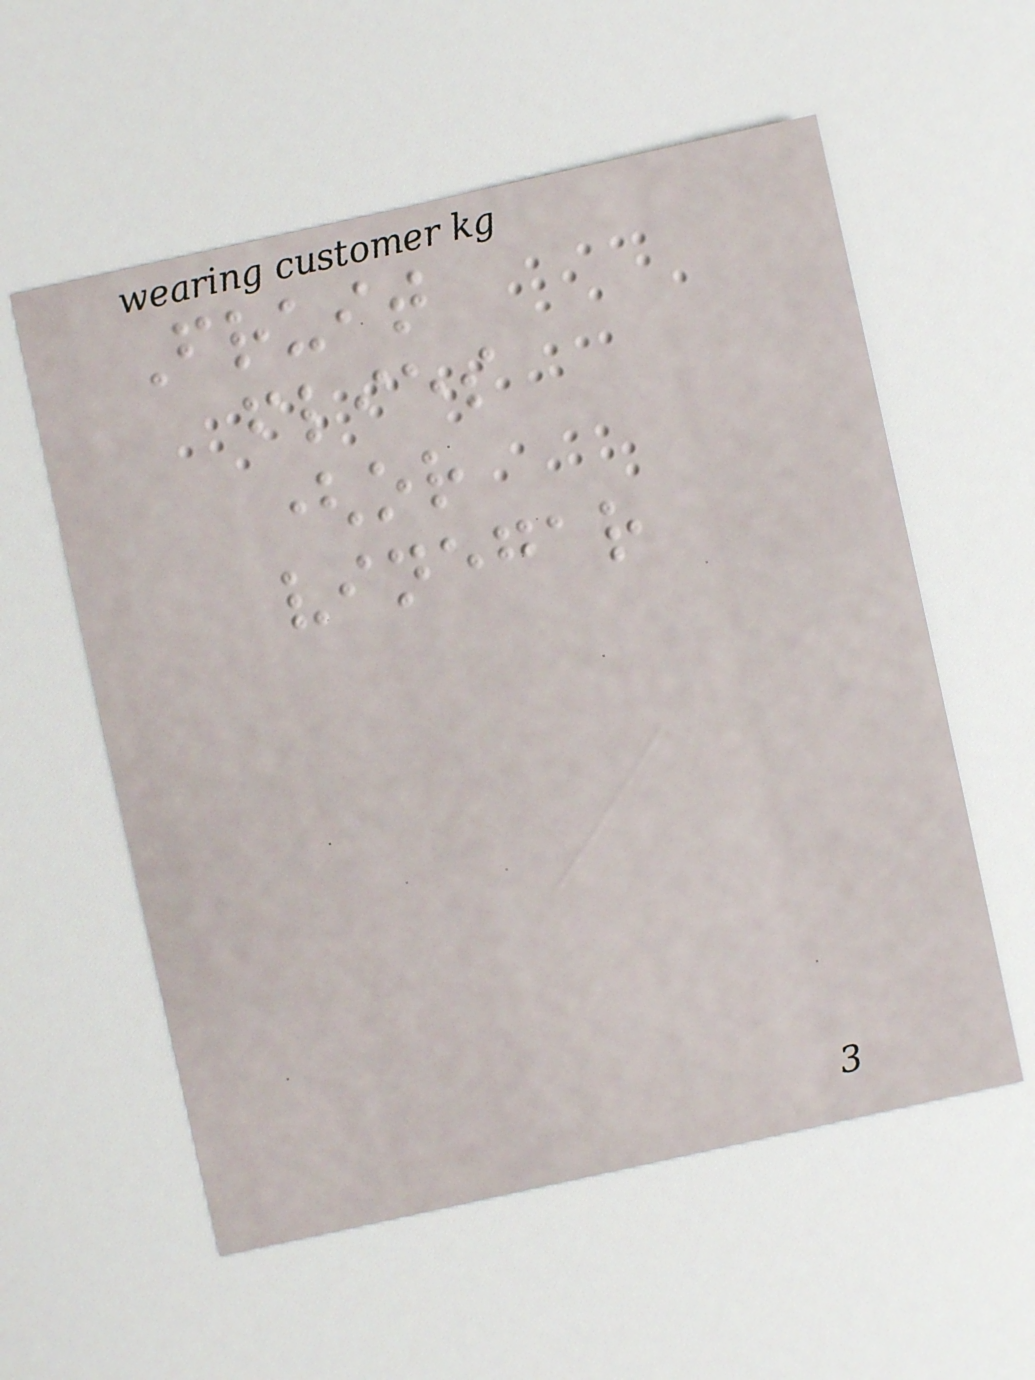Fruit
flies
(or
vinegar
